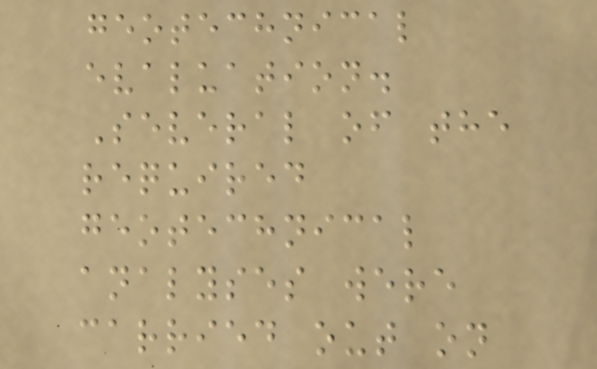geotechnical
evaluation.
Several of the
required
geotechnical
analyses were
carried out on
